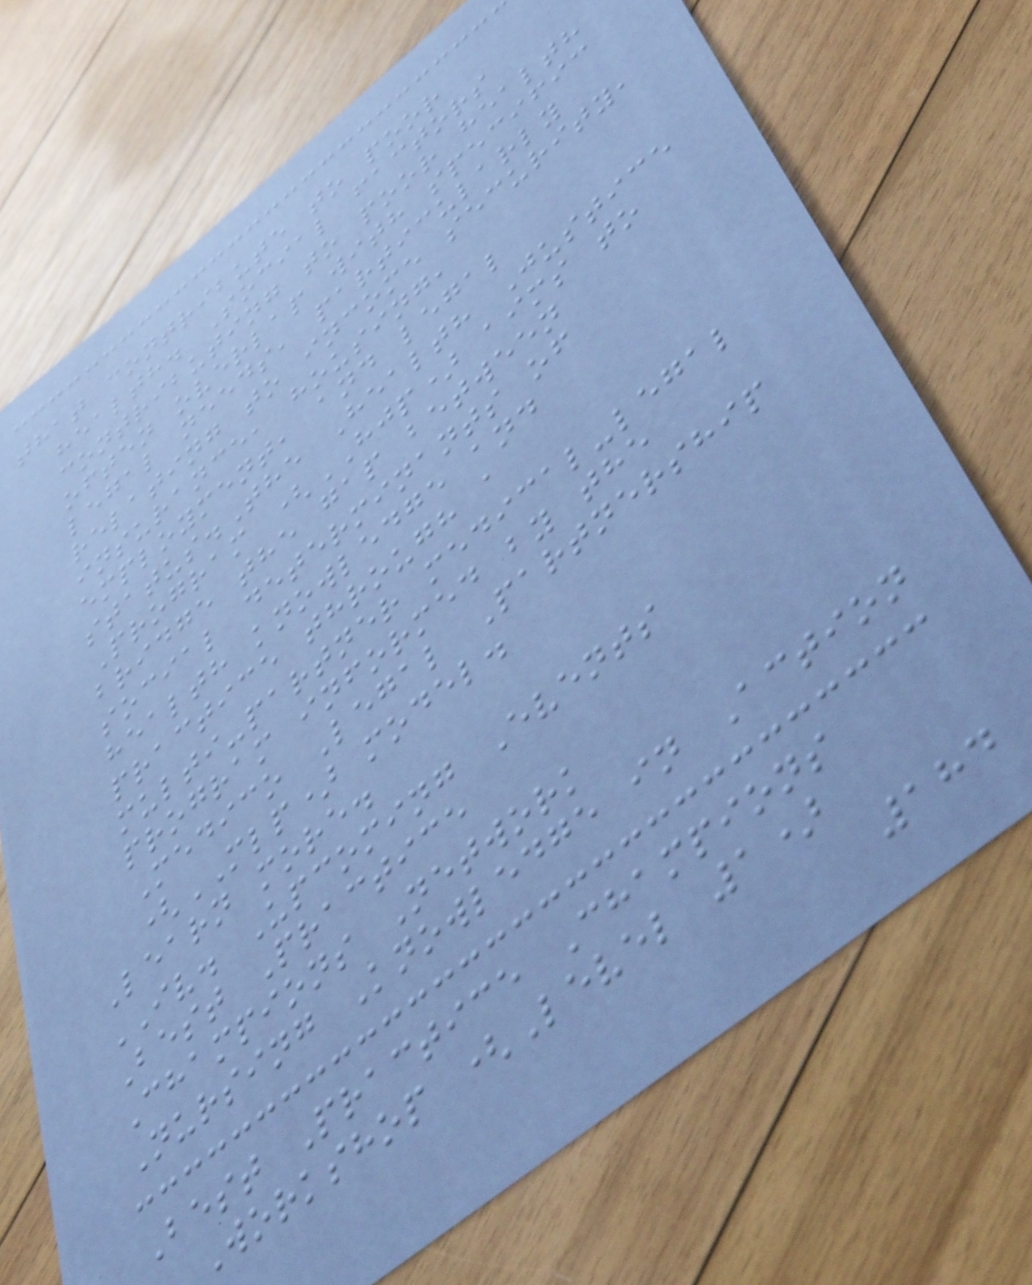that contribute to poor
health. Social factors
contributing to poor health
often overlap with specific
legal needs, particularly
relating to income security,
insurance, housing,
employment, and legal
status.The Health Justice
Program (HJP) aims to
bridge the gap between
social determinants of
health knowledge and
practice through a
multi-partner medical-legal
program informed by the
Medico Legal Partnership
(MLP) model.
Learn more.
IV. Upcoming Events
Best Practice
Champions Network
Nursing Knowledge in Action
Best Practice Champions
Workshop (Level 1)
184
